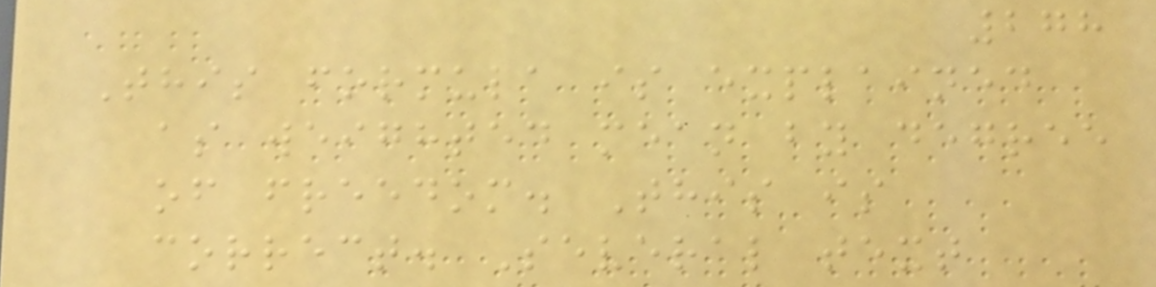278
This formula is explained
as weighted mean by degree
of freedom. This is
correct. Several text
